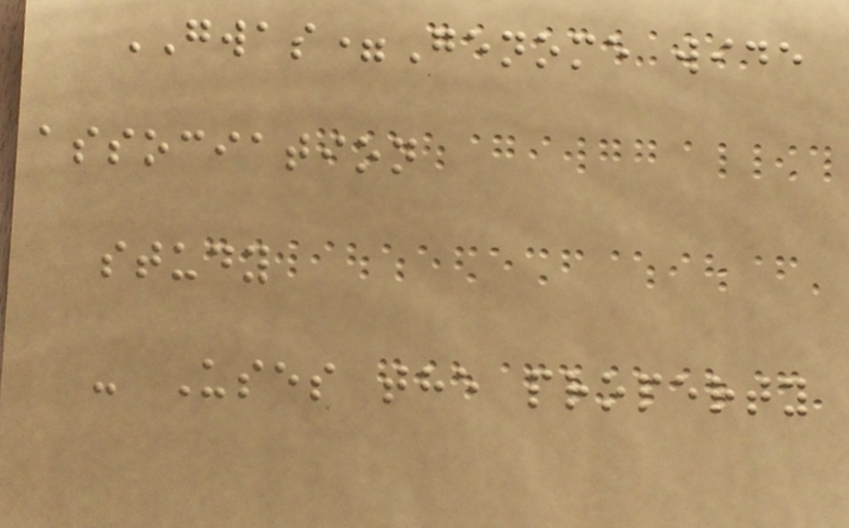GWAS=Genome wide
association
study
- Uses the property
